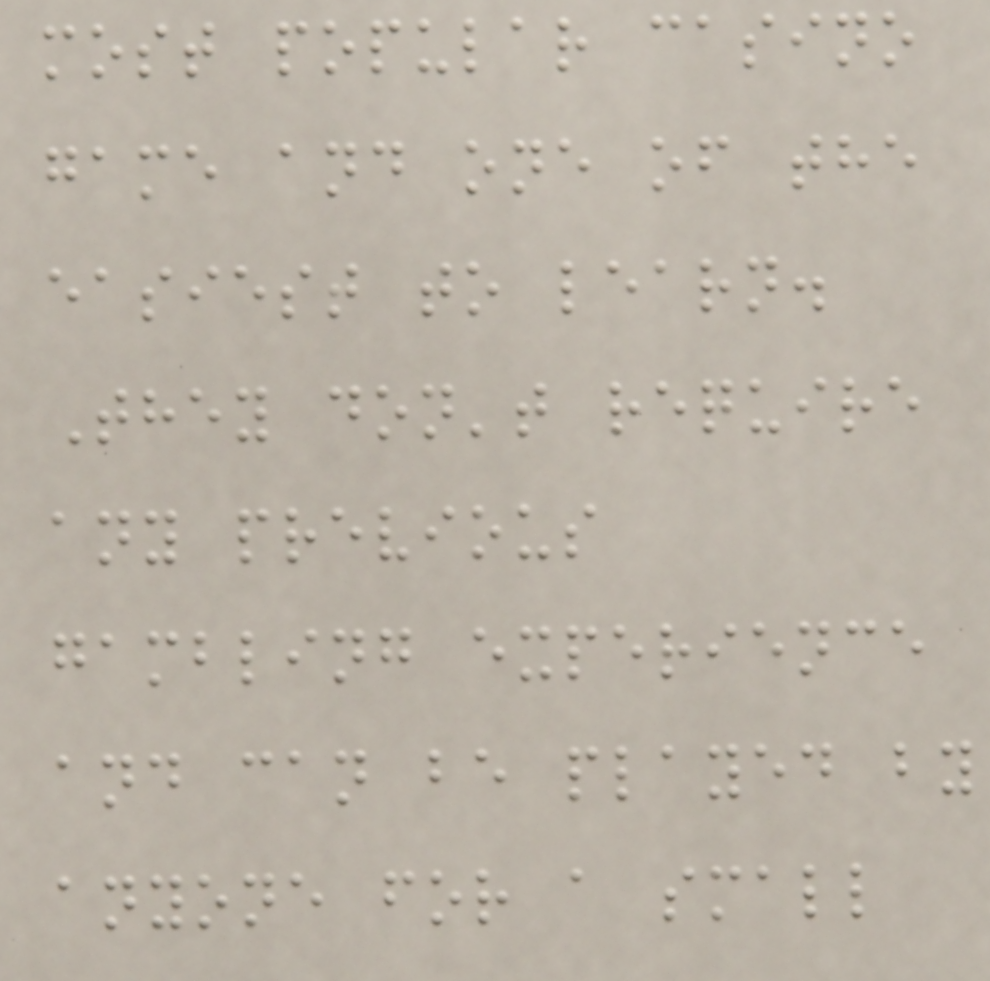most popular casino
game and one of the
easiest to learn.
They don't require
any previous
gambling experience
and can be played by
anyone for a small
